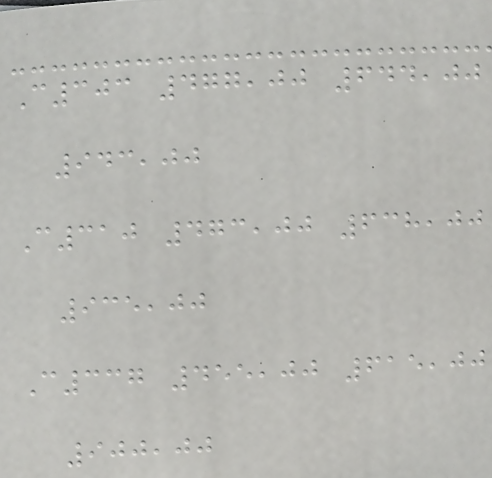C303 477,00 644,00
943,00
C310 473,00 638,00
935,00
C337 455,00 615,00
900,00
